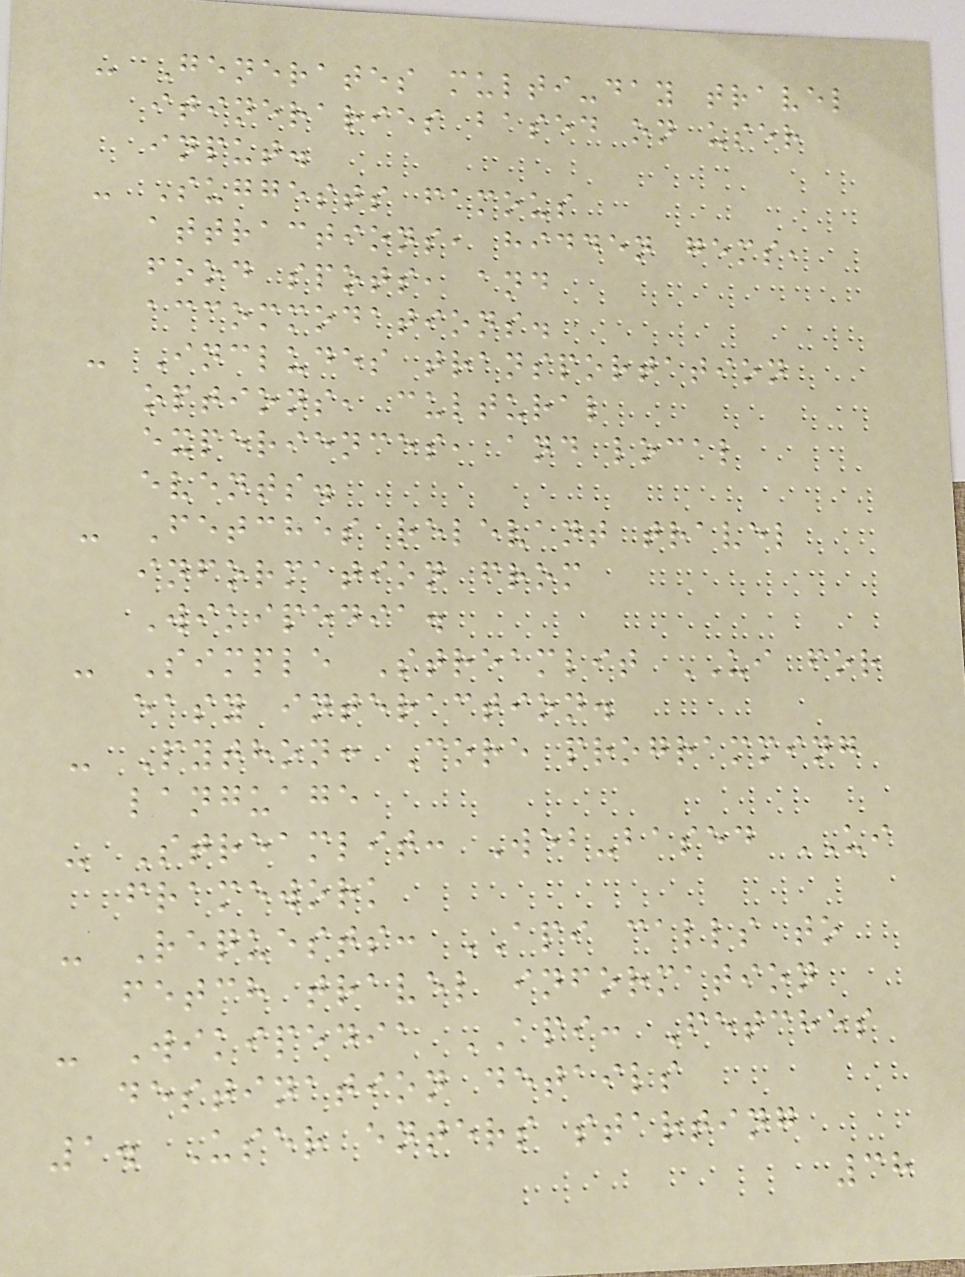- Generates multi-day travel
itineraries based on user
input.
- Suggests famous
attractions, hidden gems,
food spots, and
accommodations.
- Includes transportation
options, cultural
experiences, and local
events.
- Fetches relevant travel
information from
Wikipedia.
- Simple Streamlit UI for
easy interaction.
- Python: Core programming
language
- Streamlit: Web-based UI
framework
- Requests: API calls to
fetch travel information
- Wikipedia API: Fetches
destination details
1. User enters starting
38
